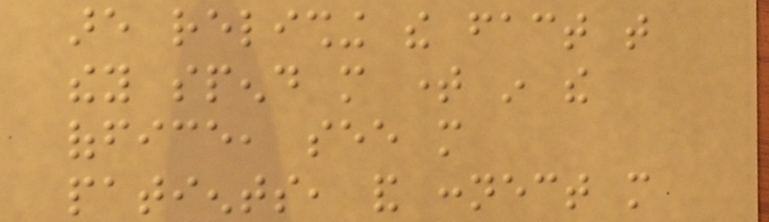are relishing the fact that
they spend more time in the
office, see more
patients, and connect more
